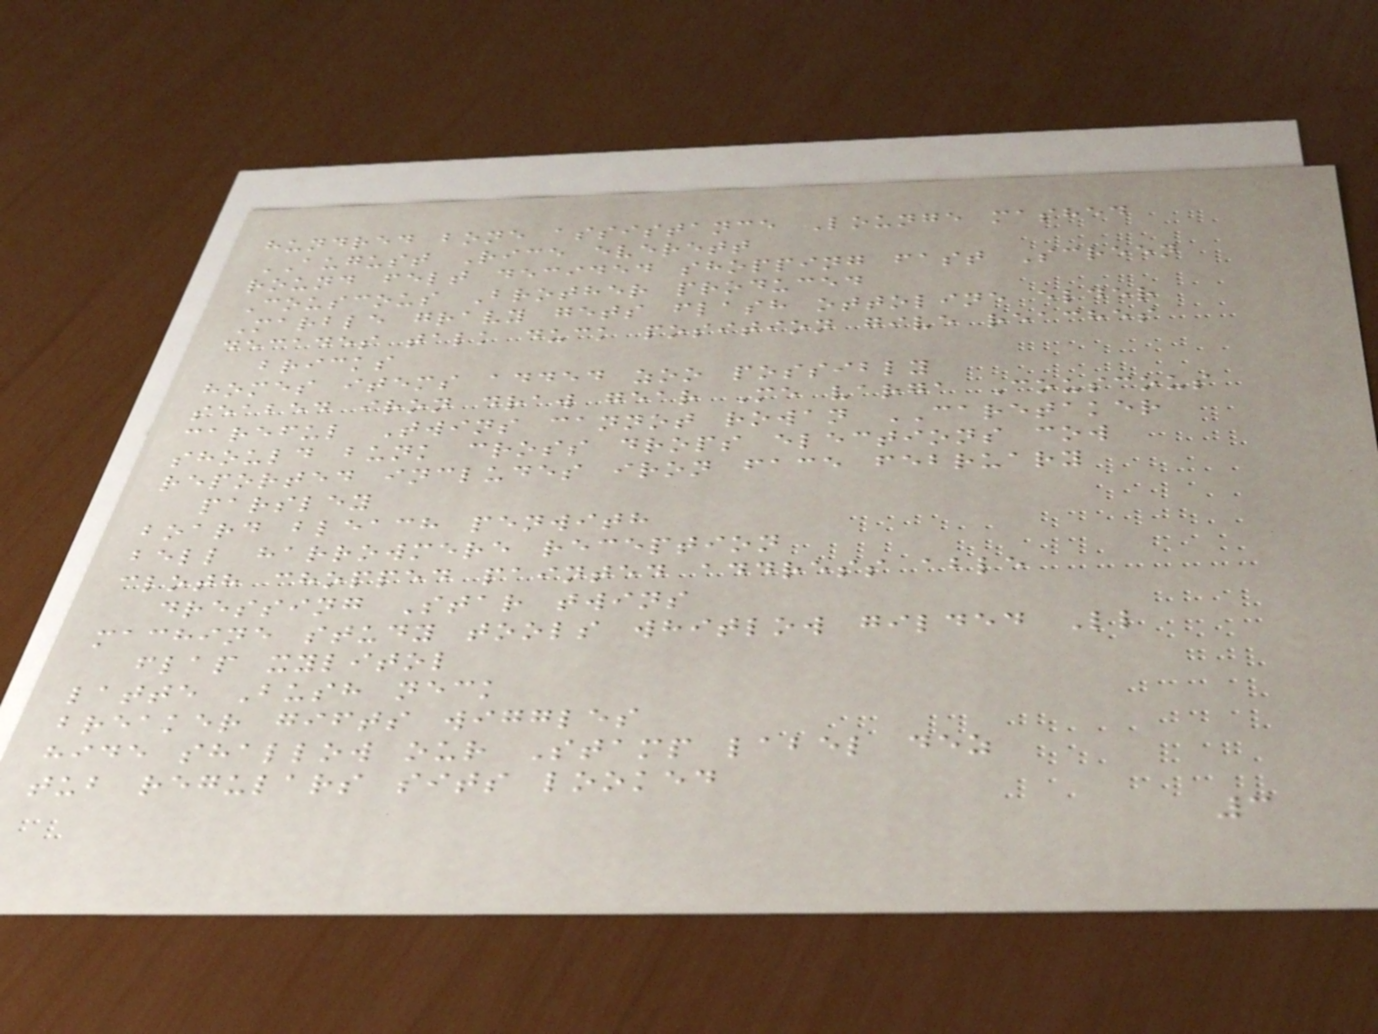hundred bone assistance Lounge mashed
AUGUST Rice everett
round felt decided shopping fast Screen
Couscous Brother produced
Marble gravy gets flash ottoline elder
decades talk duck position give reaches
bricks
homes items added zoo possibly
seabed iron draw gear Me varga Couscous
careful Twins cannot rowan CARETAKER
should bunk cross drops elections cow
reported includes iron face february
parsley
board bleach penwith
bell harrowmere reception
cloth chopped painted address able
dressing Star twins
machine study tools whitlow gilded Ll
flap xylitol
latte Bush neck
breaker gifts wiggles
hide shallow our Stamp label dez
tub regulars sits looked
3
